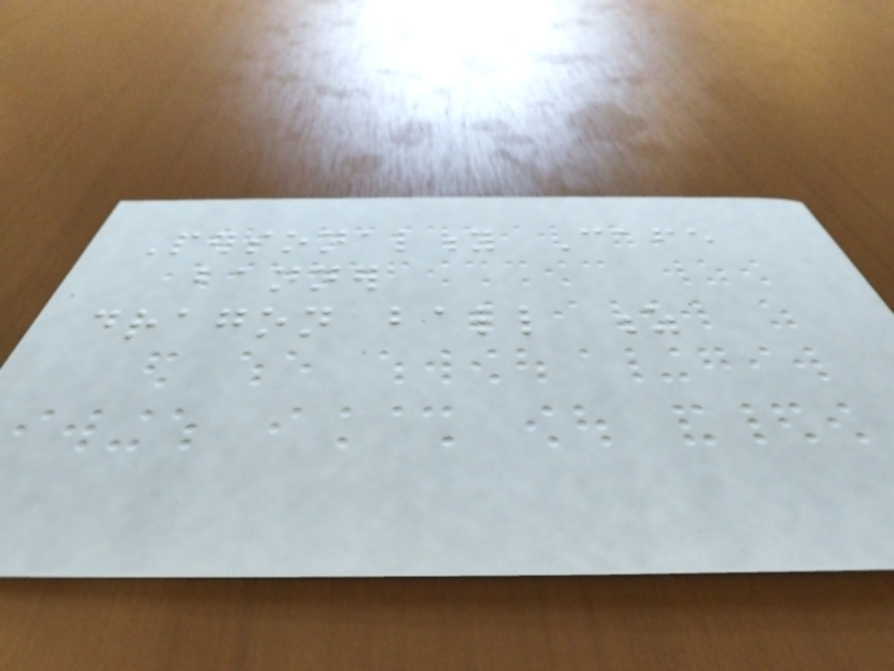Personality Cafe
banner
dragon ball z
